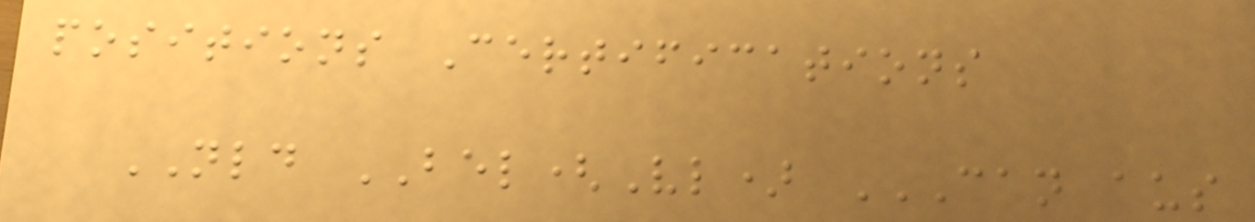positions Certifications
NLD BEL(Vl) CAN AUS
